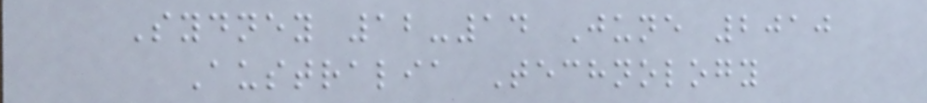Sydney 12-14 June 2010
Australia Technology
